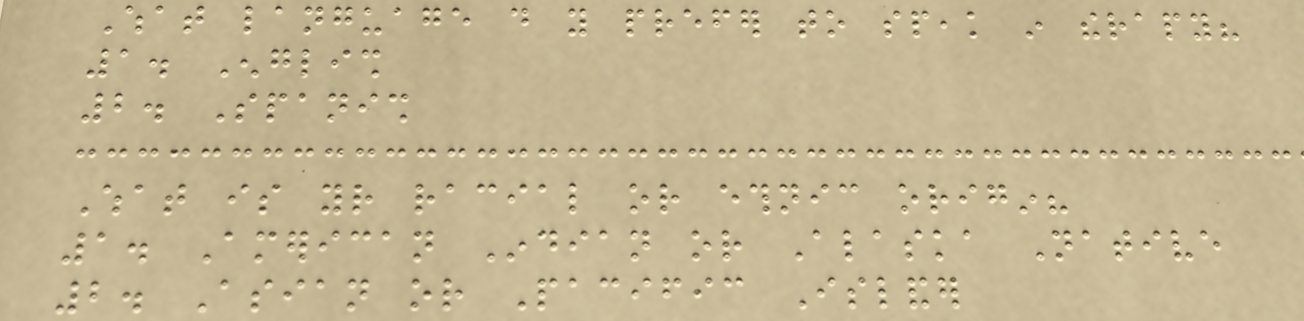What language do you prefer to speak in therapy?
1. English
2. Spanish
What is your racial or ethnic origin?
1. American Indian or Alaska Native
2. Asian or Pacific Islander
